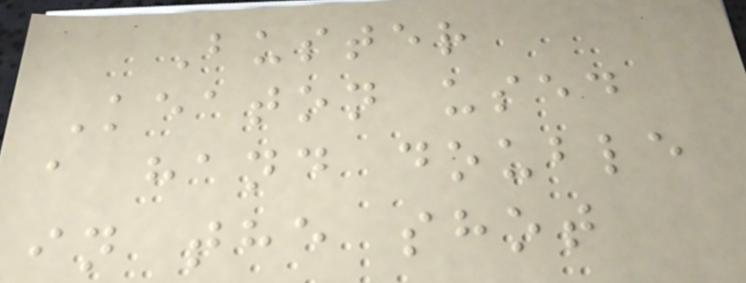Buster
Keaton used
a hand double
in the shot
